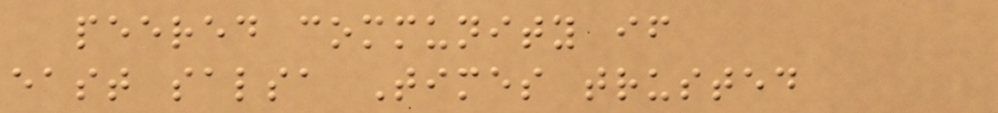peered community if
east salsa Times trusted
